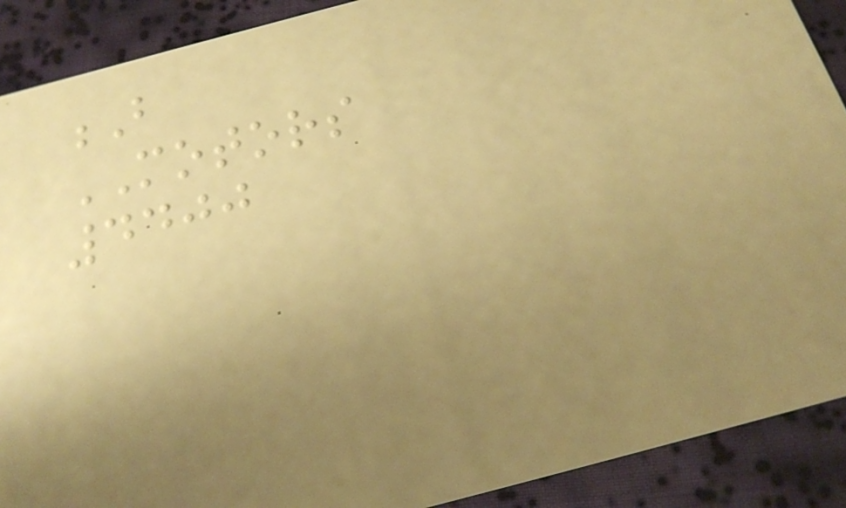B
MOTORS
4400
